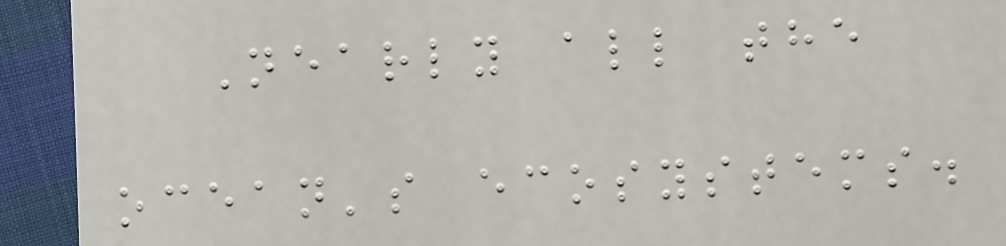Nearly all the
ocean's ecosystems.
